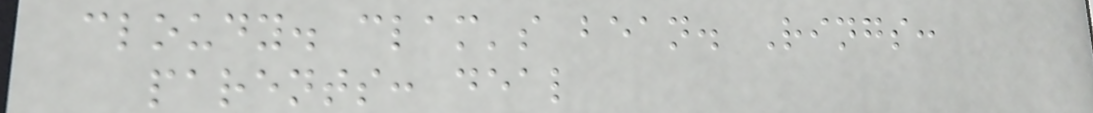cloudy. clam's bean. Rings:
parents: deal
